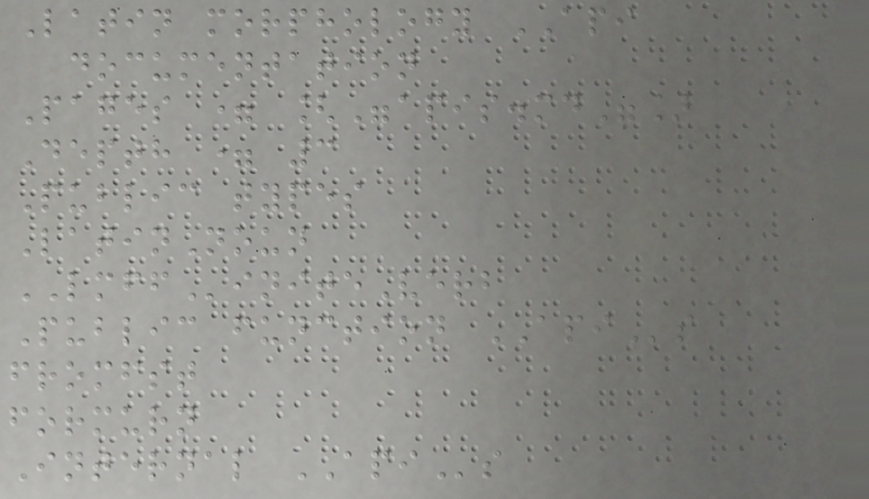Latin morphology API
documentation
Pages = ["apis.md"]
Depth = 3
Public types
LatinNoun
LMFFiniteVerb
Public function APIs
fromfst
formurn
Internal APIs
